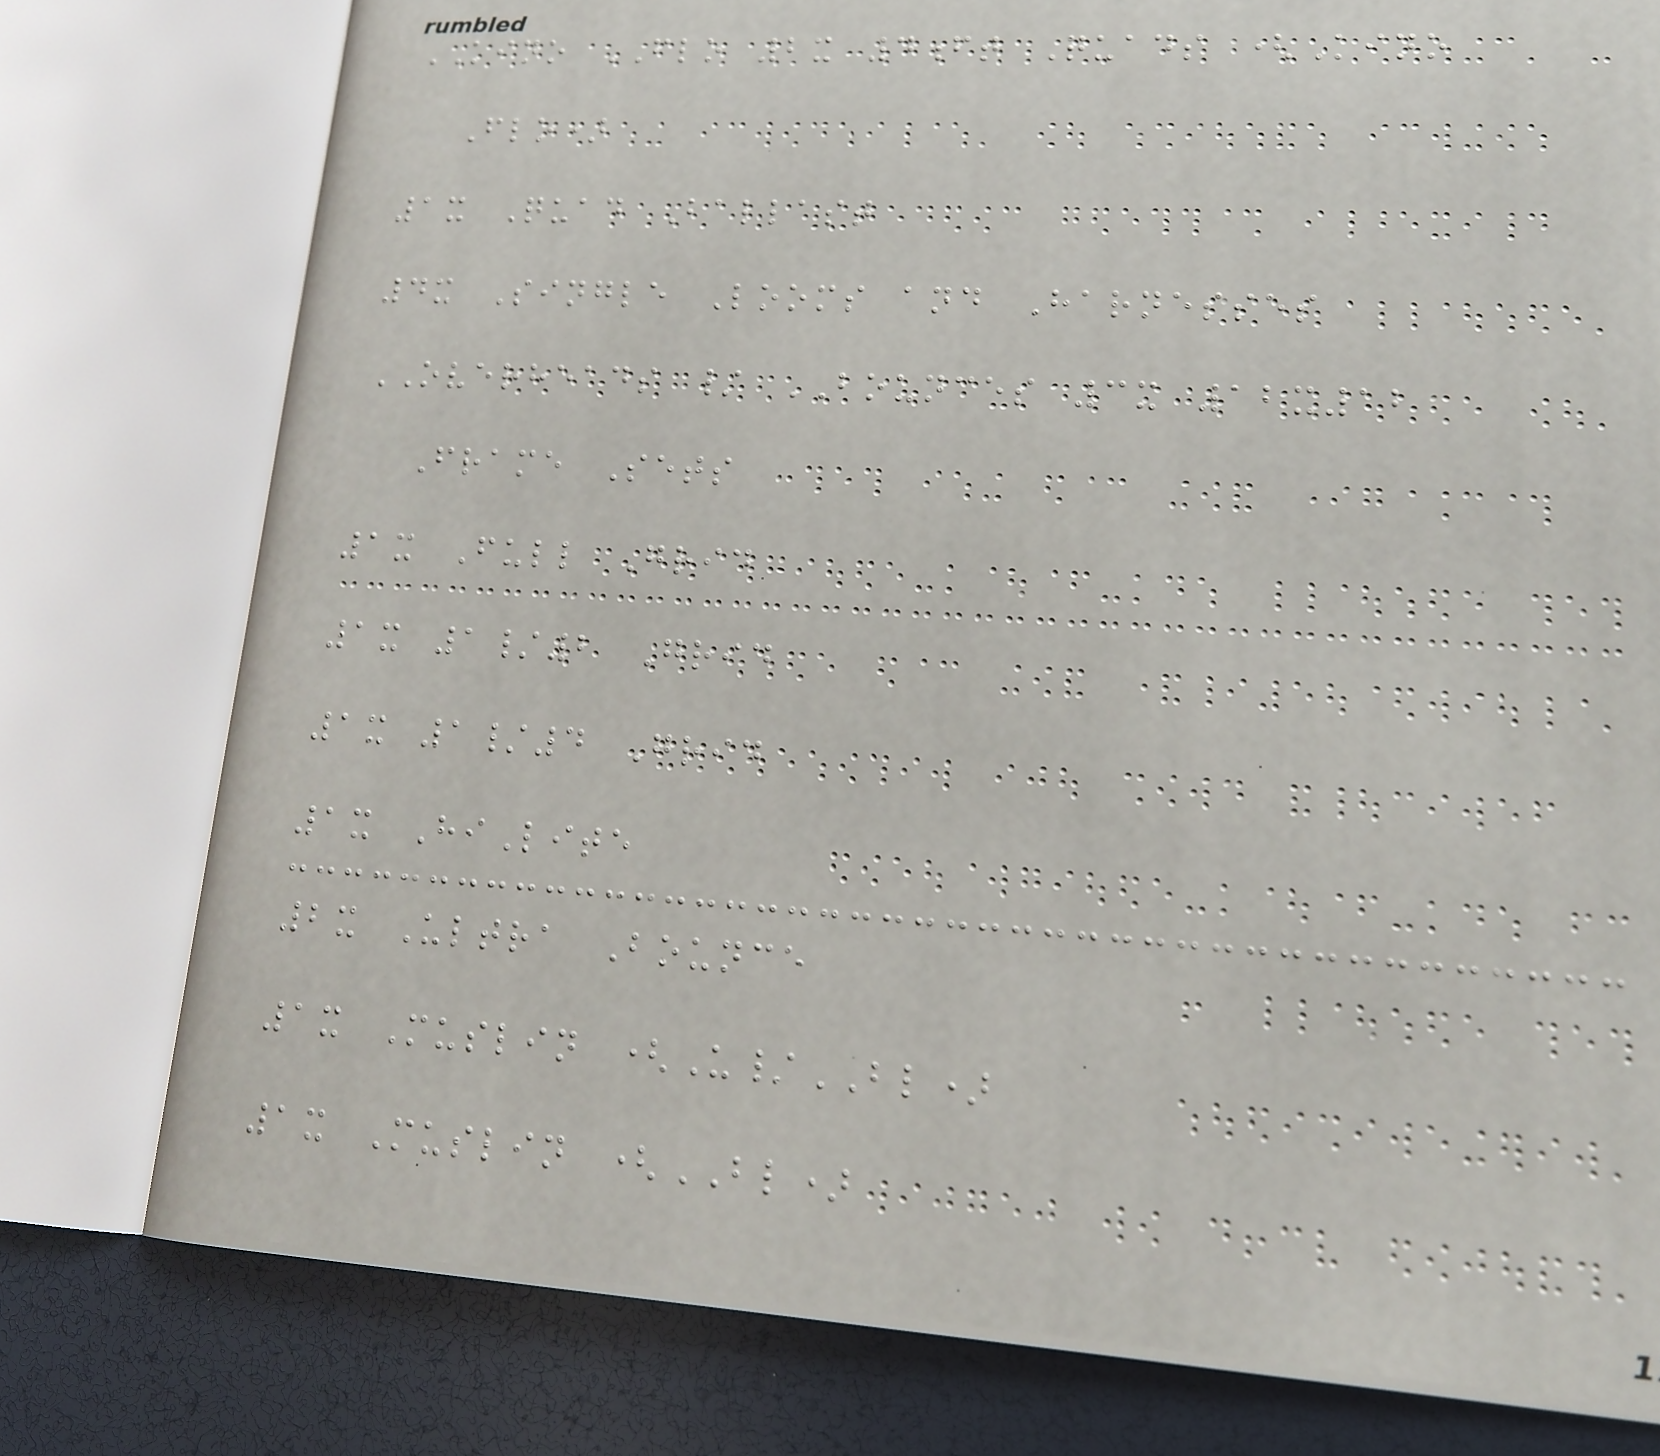KINO FLO 2x 4ft Quads (Kino
Flo)
1x Quad Ballast
4x Single Looms and Harnesses
OVERHEADS / BOUNCES 3x 12x12
Frame Sets
1x Full Grid
1x 1/2 Grid
1x 1/4 Grid
1x HiLite
2x Ultra Bounce
1x Muslin (U/BL)
1x Muslin (BL)
